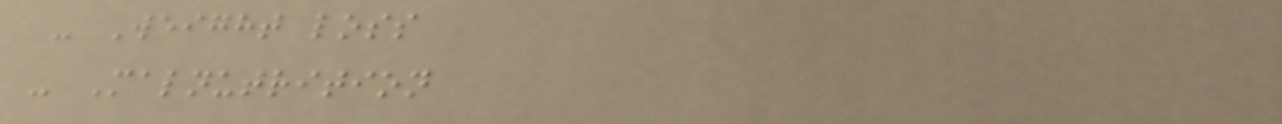- Weight loss
- Malnutrition
